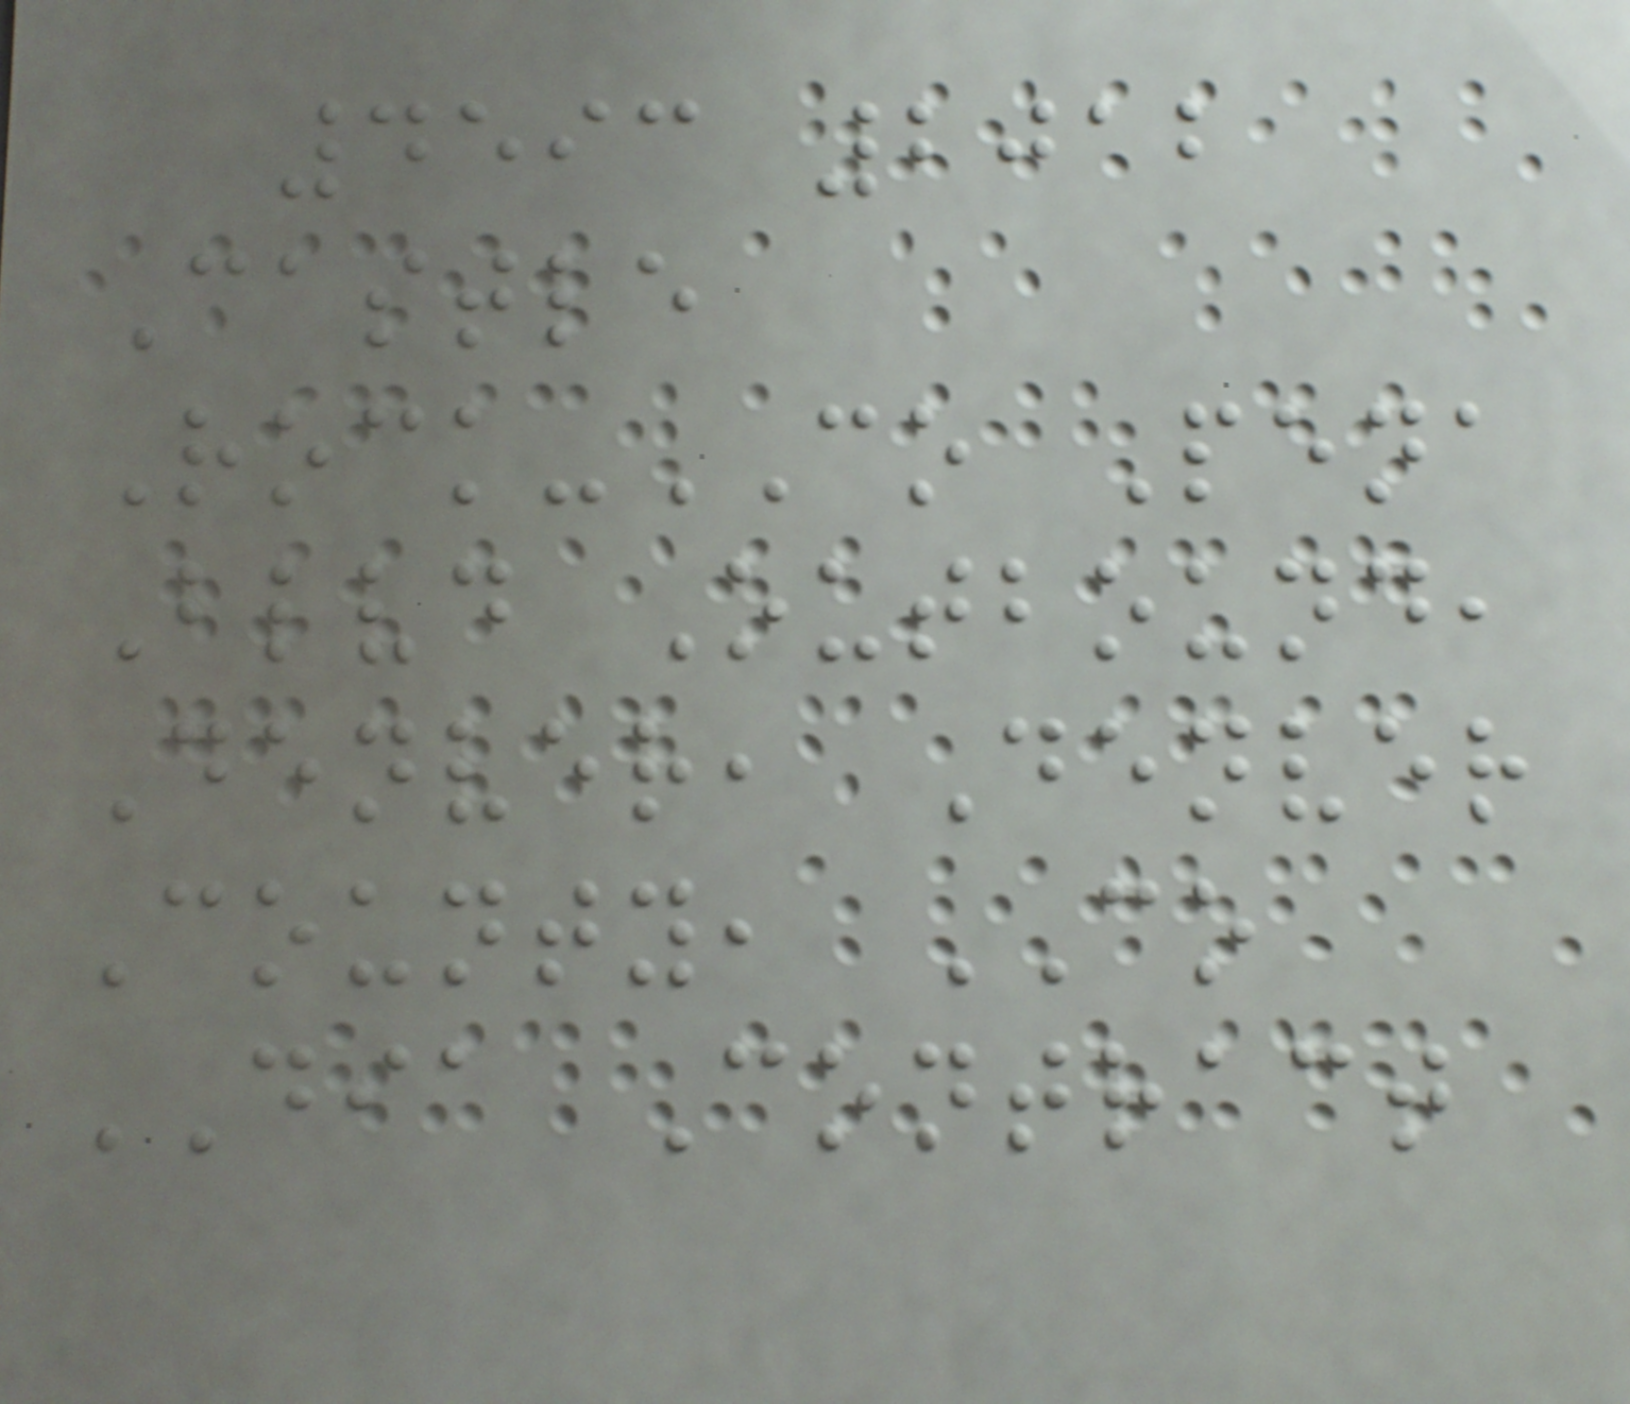4593 2012
Castle
Rock-CO Pena
Blvd Outbound,
Denver, Denver
County, CO
DIA Contract
